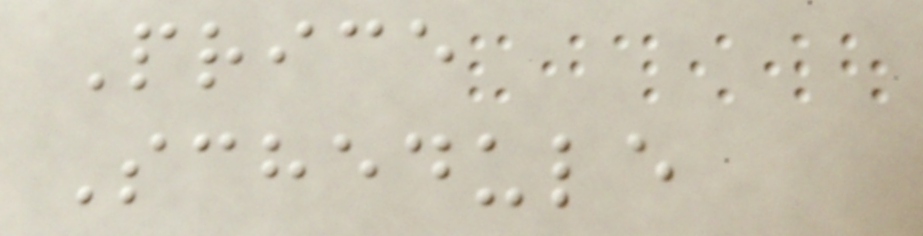Price
Schedule
